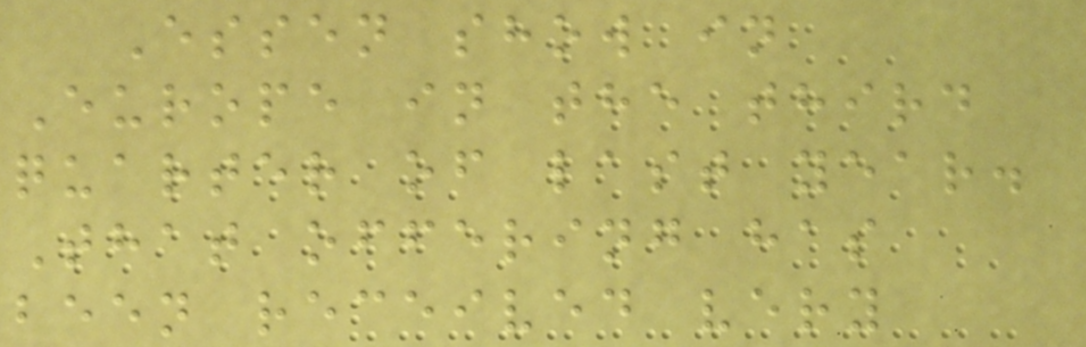Essen show in
Europe in the third
quarter of last year.
That offering has
been received very
